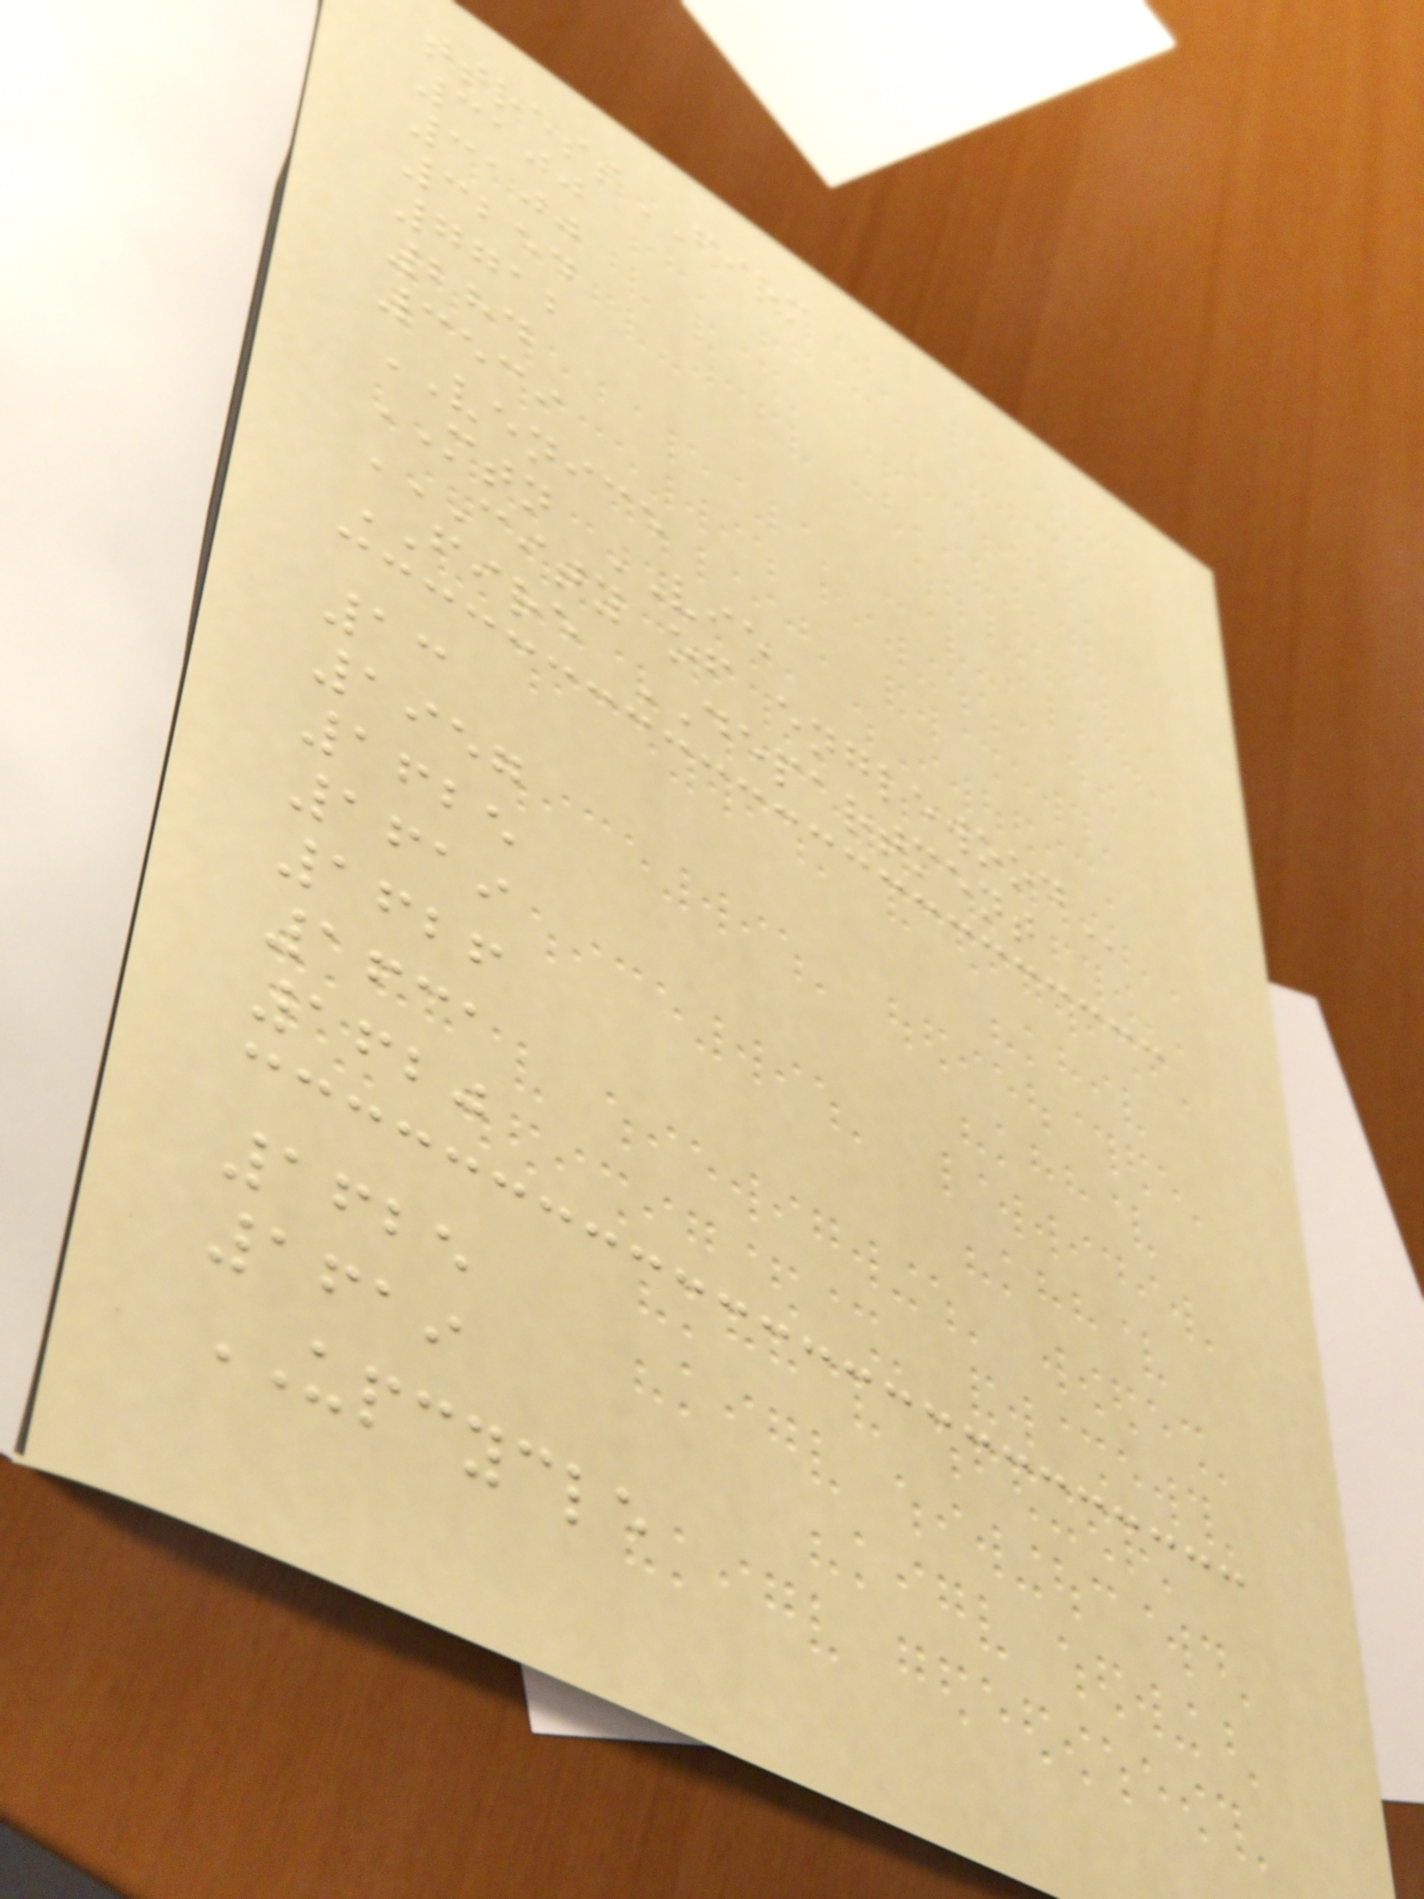ttressFIRM
3100
3100
3254
7712
284
3539
VENICE
MTN VIE
CITY OF ENGLEWOOD
FIRE DEPARTMENT
13
1957
1625
1619
1626
1631
1620
1625
1619
UPCYCLE
